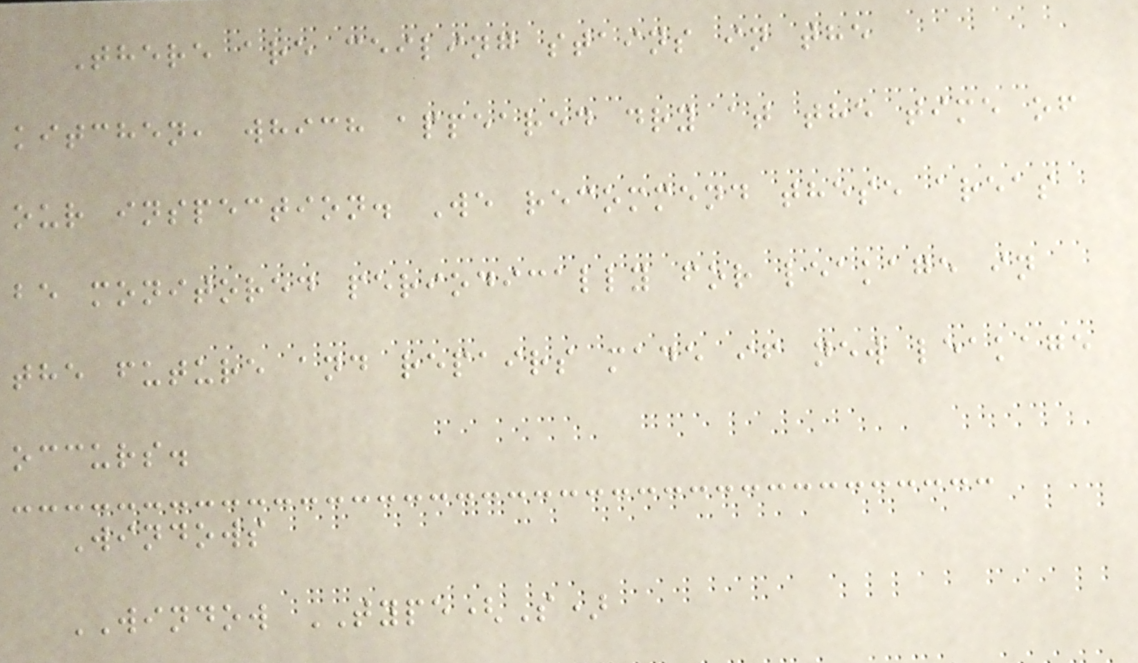There are ceiling stains in the
kitchen, which appeared dry at the time of
our inspection. We recommend these areas
be monitored periodically for leakage in
the future and repairs made if new leakage
occurs.
Windows
WINDOW TYPE(S)
